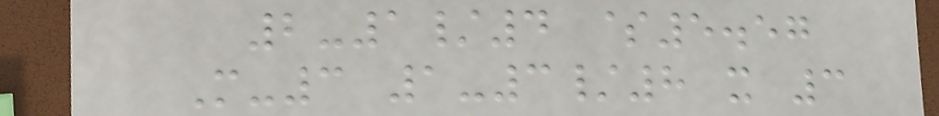2-1/4 $5.57
M-3 1-3/8 x 3
